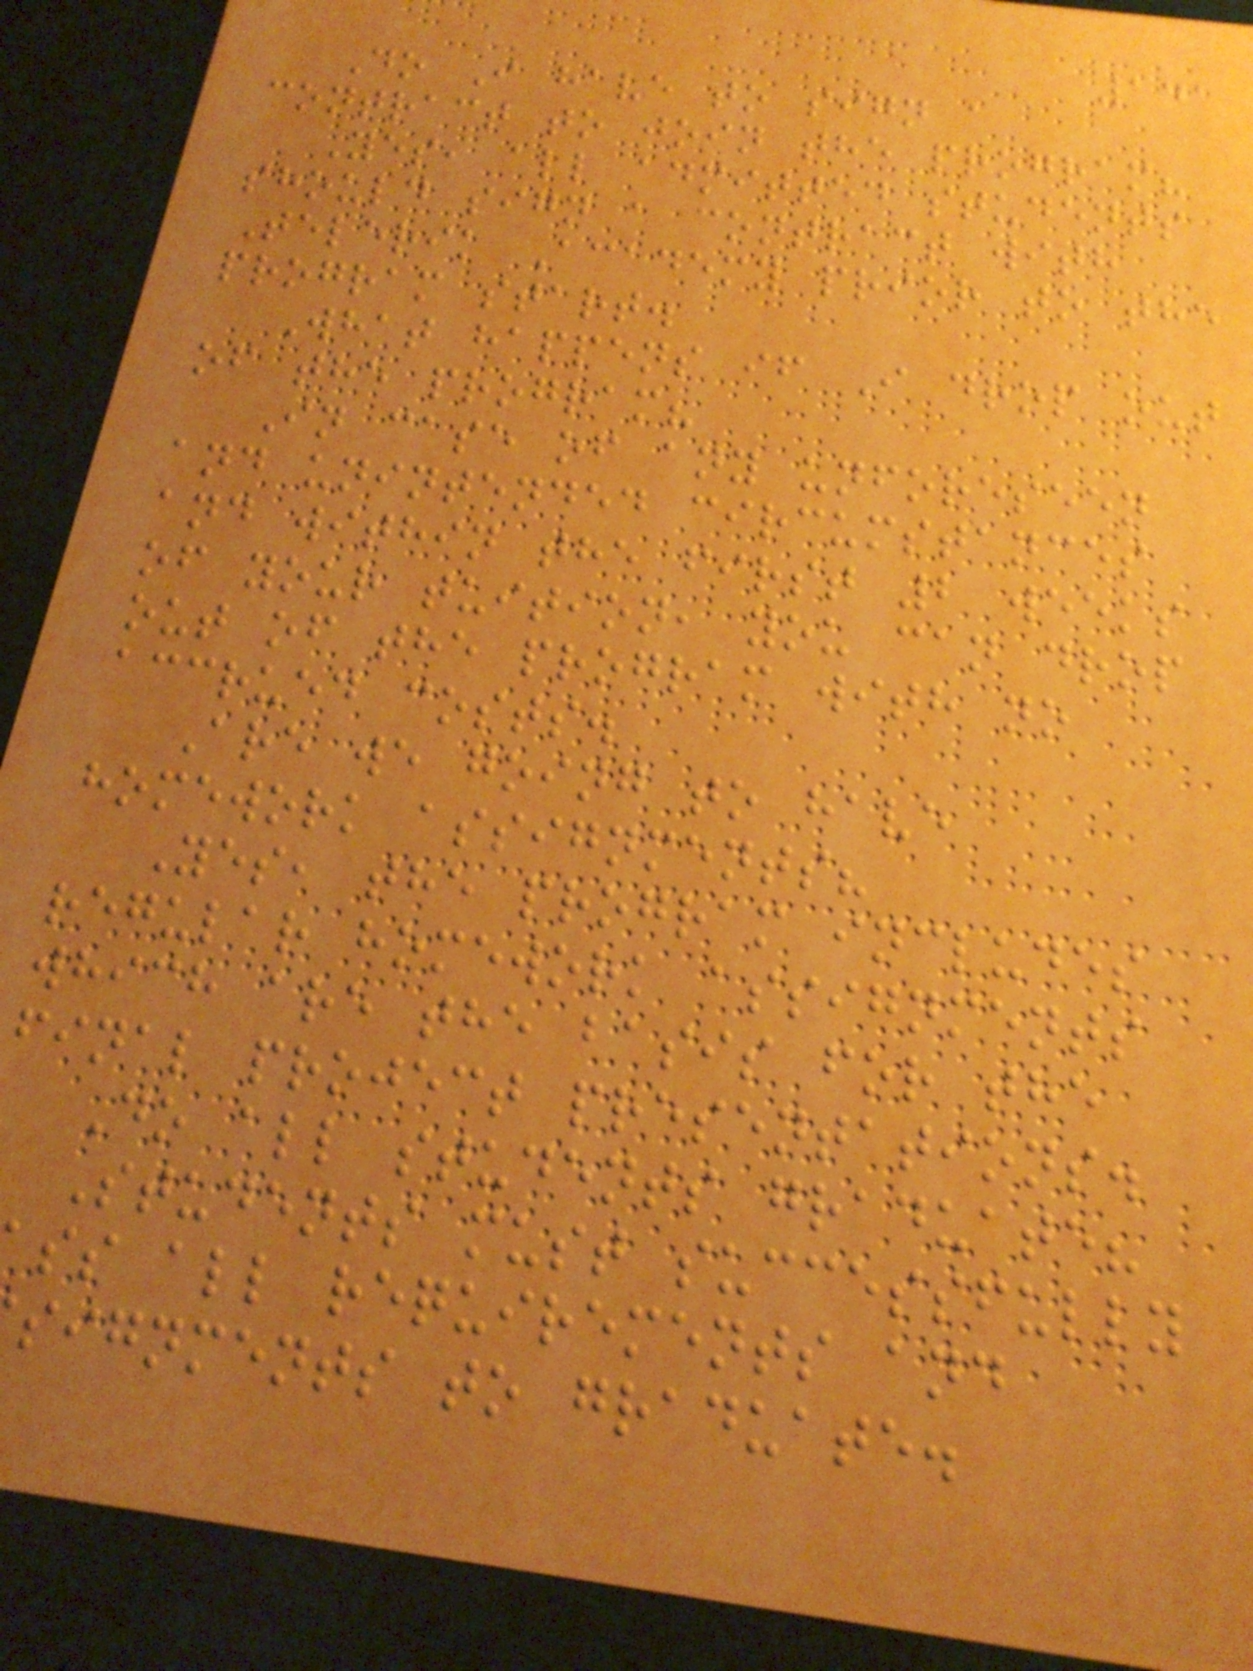141
Do I have to sign a
contract to join the program?
Yes, all admitted students
should sign a contract with
Telerik Academy prior to the
program start.
What happens if I drop out
of the program?
In case of any unforeseen
and unintended circumstances
and within the first 2 weeks
of your tuition, you can drop
out of the program with no
accrued costs.
Are we going to have
homework assignments?
Yes, the program includes
regular homework assignments
which are the basis for the
final project presentations.
Do all students graduate?
Students must successfully
ss all requirements and
signments to graduate.
